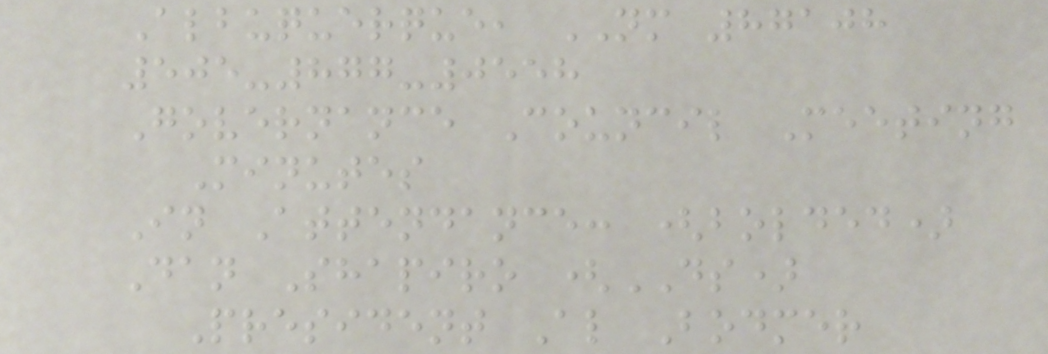Albuquerque, NM 87108
505-877-0558
Governance Council Meeting
Minutes
In Attendance: (bolded)
Dan Shapiro (DS)
President Al Bodmer
